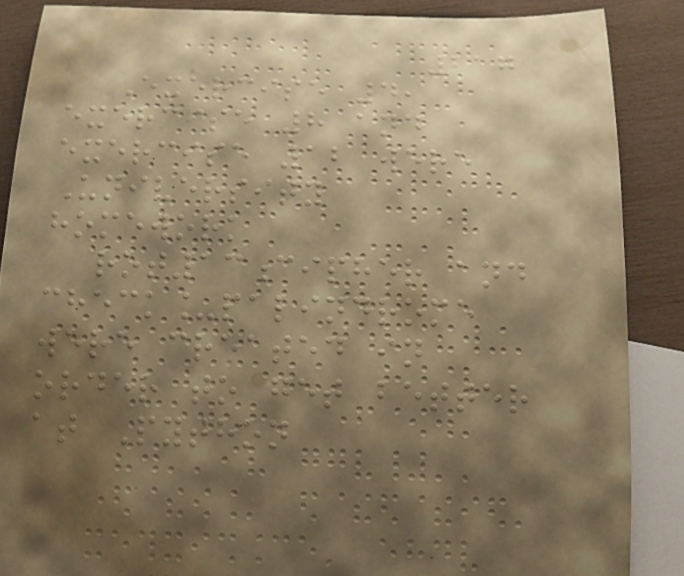217
Exercise 4,
exercise 8 and
exercise 12 were
University
homework
rot13cipher and
check_palindrome
were created in
order to get better
at Python
